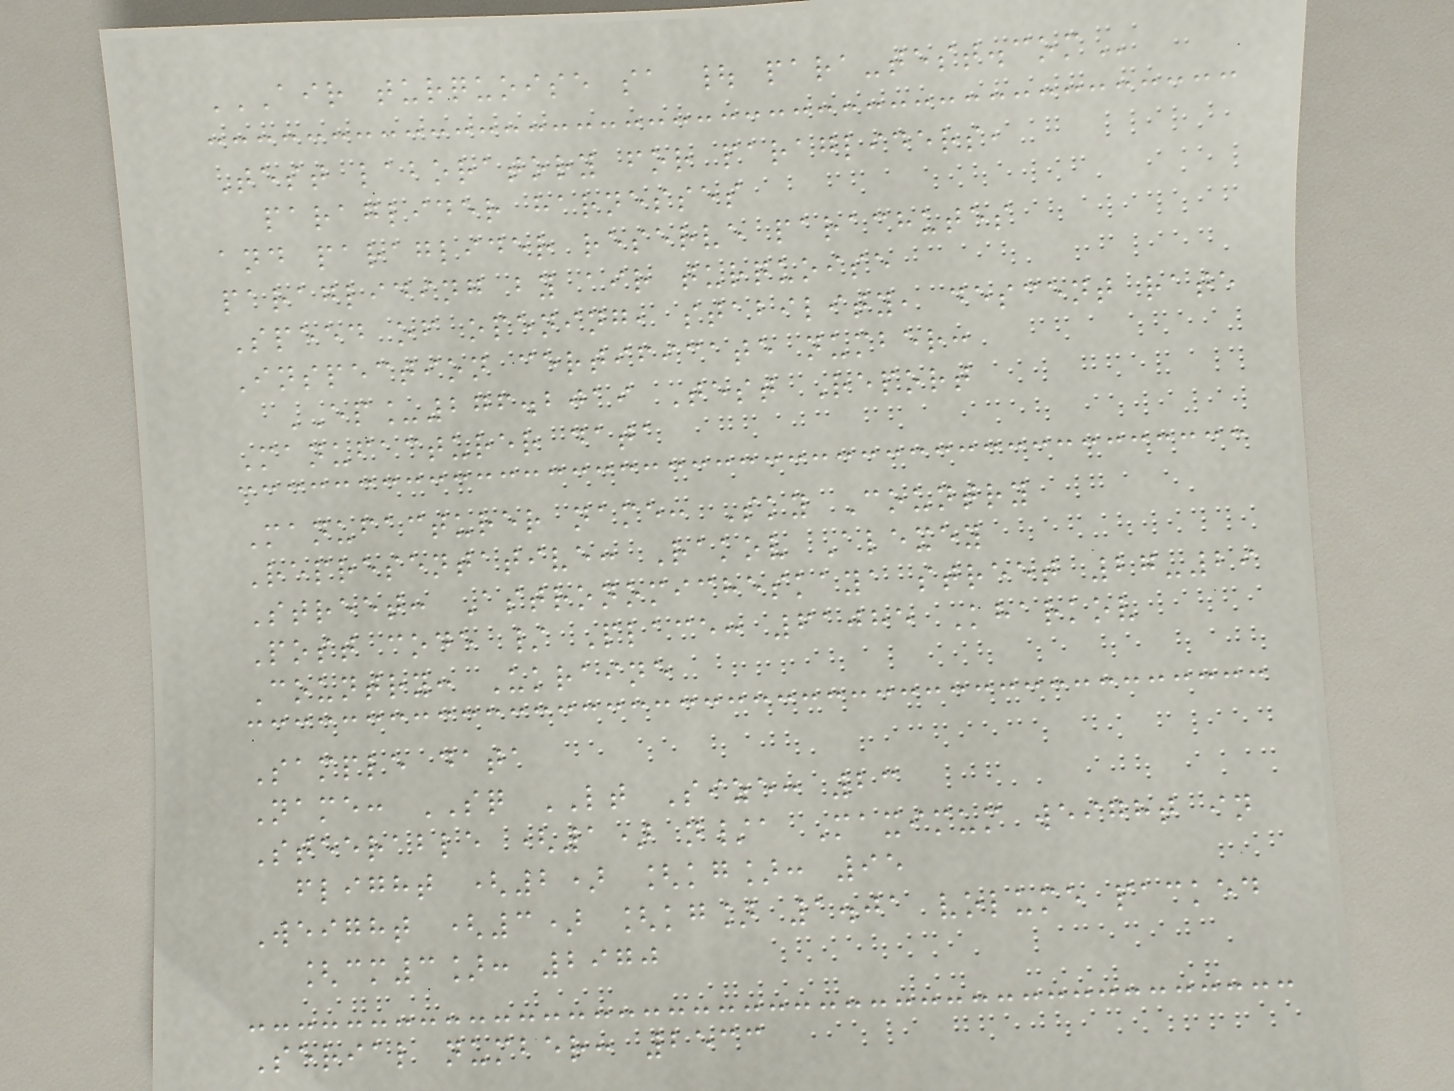AIR TURQUOISE SA | PARA-TEST.COM
Test laboratory for paragliders,
paraglider harnesses
and paraglider reserve parachutes
paragliding by air turquoise
Speed of opening, stability, descent rate
Inspection certificate number:
EP_276.2019 Test Report
Manufacturer data
Manufacturer name: Sky Country
Representative: Rakov Alexey
Street: Astronomicheskaya street 27-29
Post code / Place: 61085 Kharkov
Country: Ukraine
Sample data
Name: SQ LT Size: 23
Steerable (1) n/a Maximum weight in
flight (2) [kg]: 95
Weight (3) [kg] 1.01 volume packed
[cm3]: 2970
Serial number: 2533
